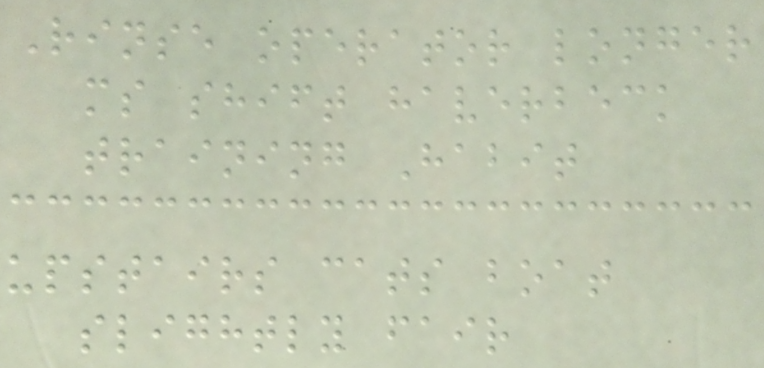Rinse operator longer
ms shift haverbeck
training Habit
upstairs cats boat
slightly fair
